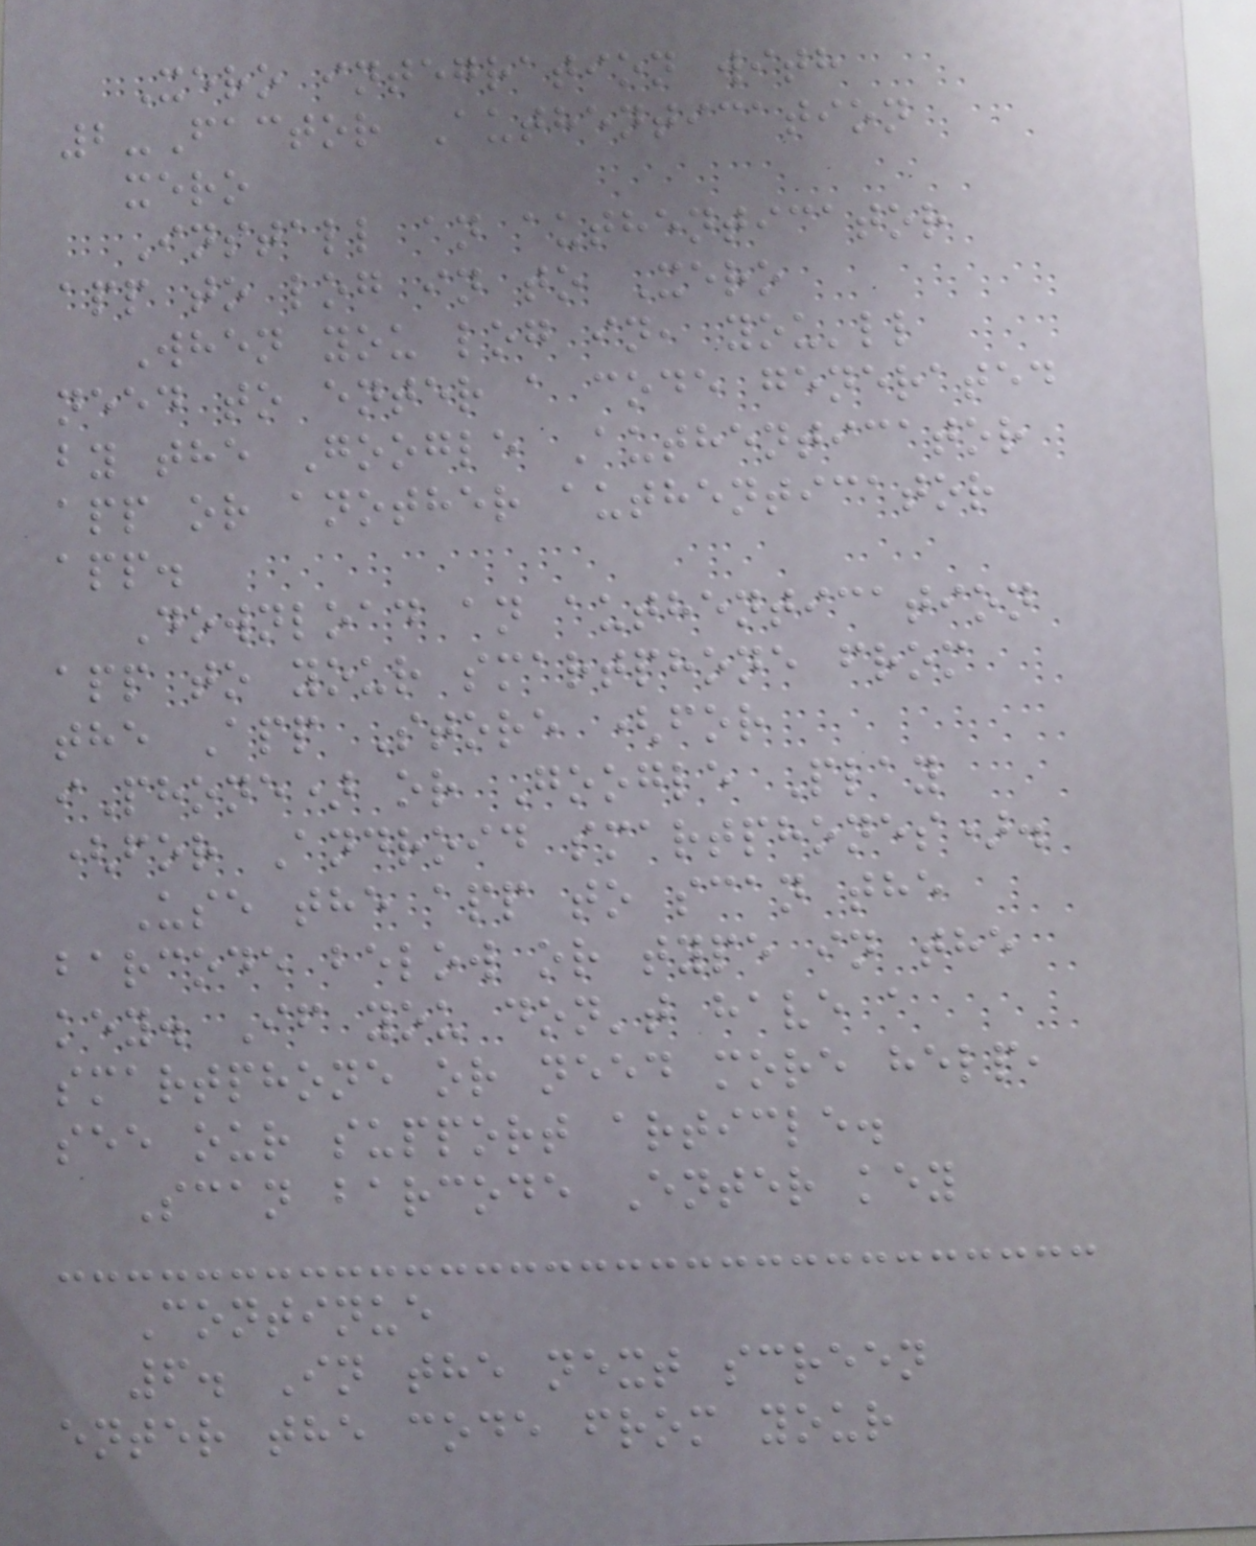Xero integration with
2-Factor Authentication
xero
Install an authenticator
app to log in to Xero
When you log in, you'll
need to enter a code generated
by the Google Authenticator
app or another authenticator
app.
Download an authentication
app to your smartphone from
the App Store (for
iPhone) or Google Play
(for Android smartphones).
Use the app to scan the
barcode below or type in the
key. If you don't have a
smartphone or need more help,
see our support article.
Scan barcode Enter key
Continue
6. In the next screen
enter the code from your
